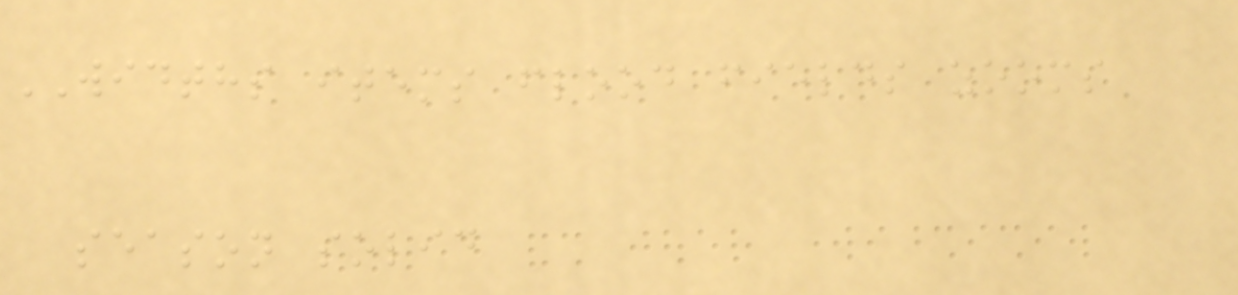WIDTHS items flood fields zooms
season solid
